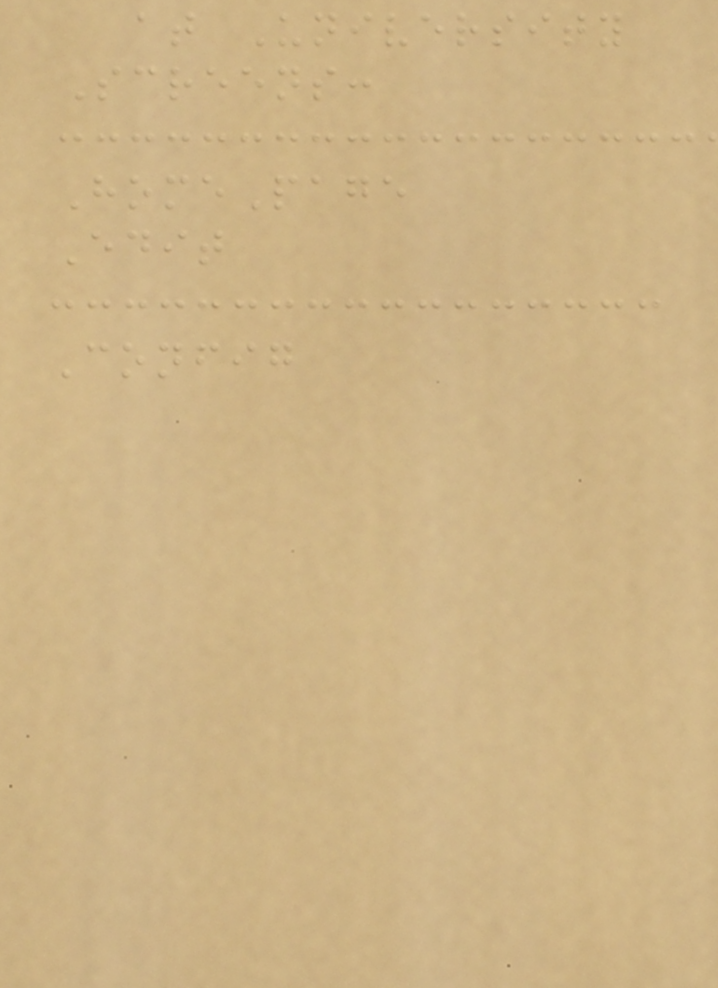at University
Screens:
HomePage
Edit
Config
